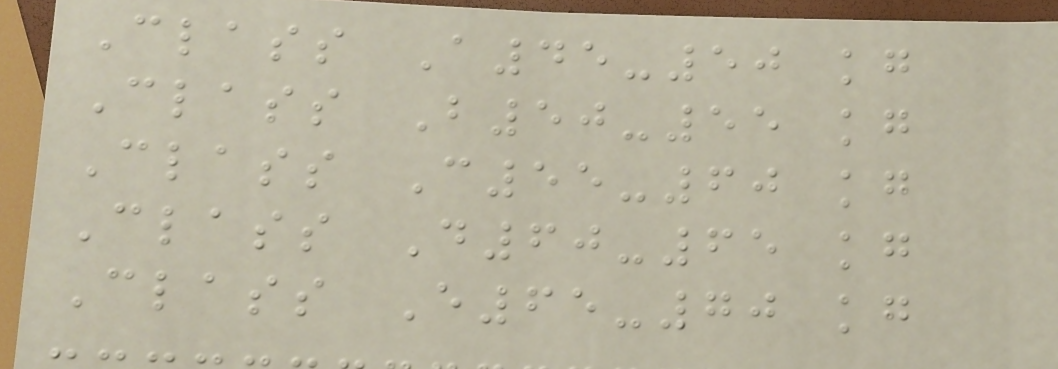Class A45-50 kg
Class B50-55 kg
Class C55-60 kg
Class D60-65 kg
Class E65-70 kg
